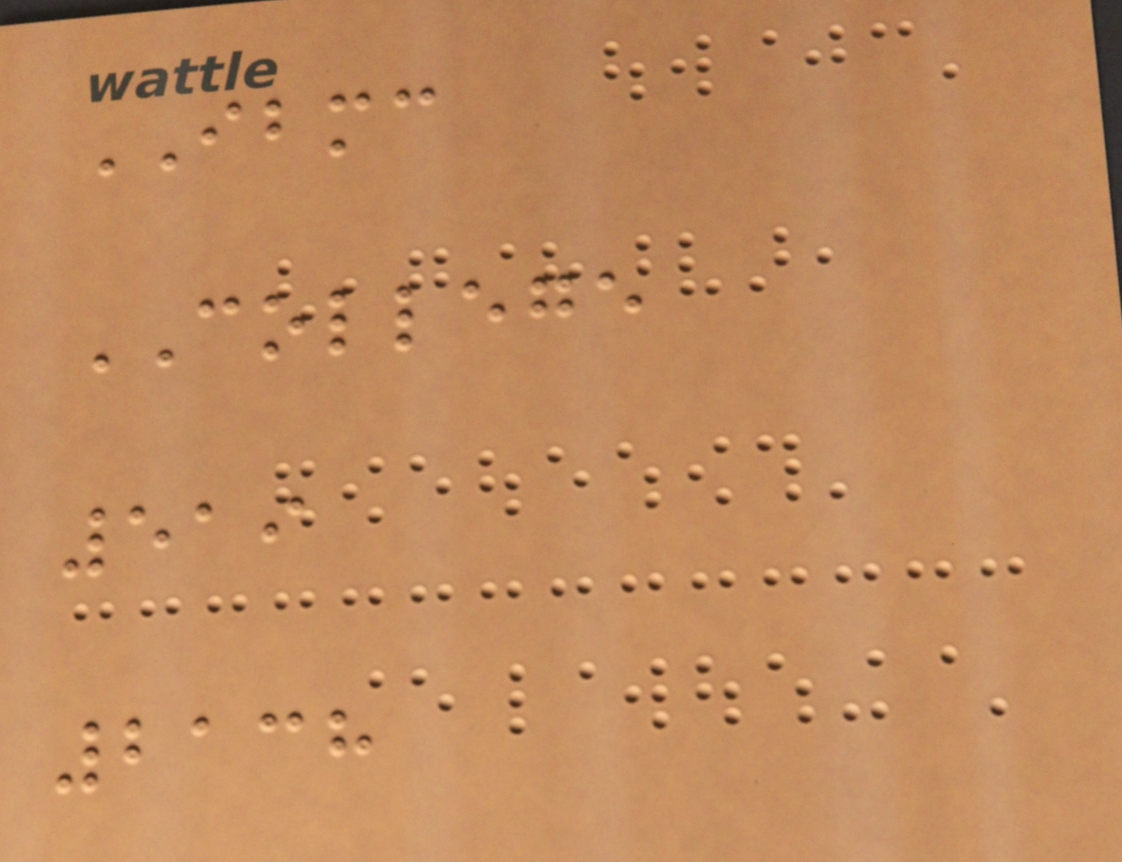IBMC
COLLEGE
519
2138
